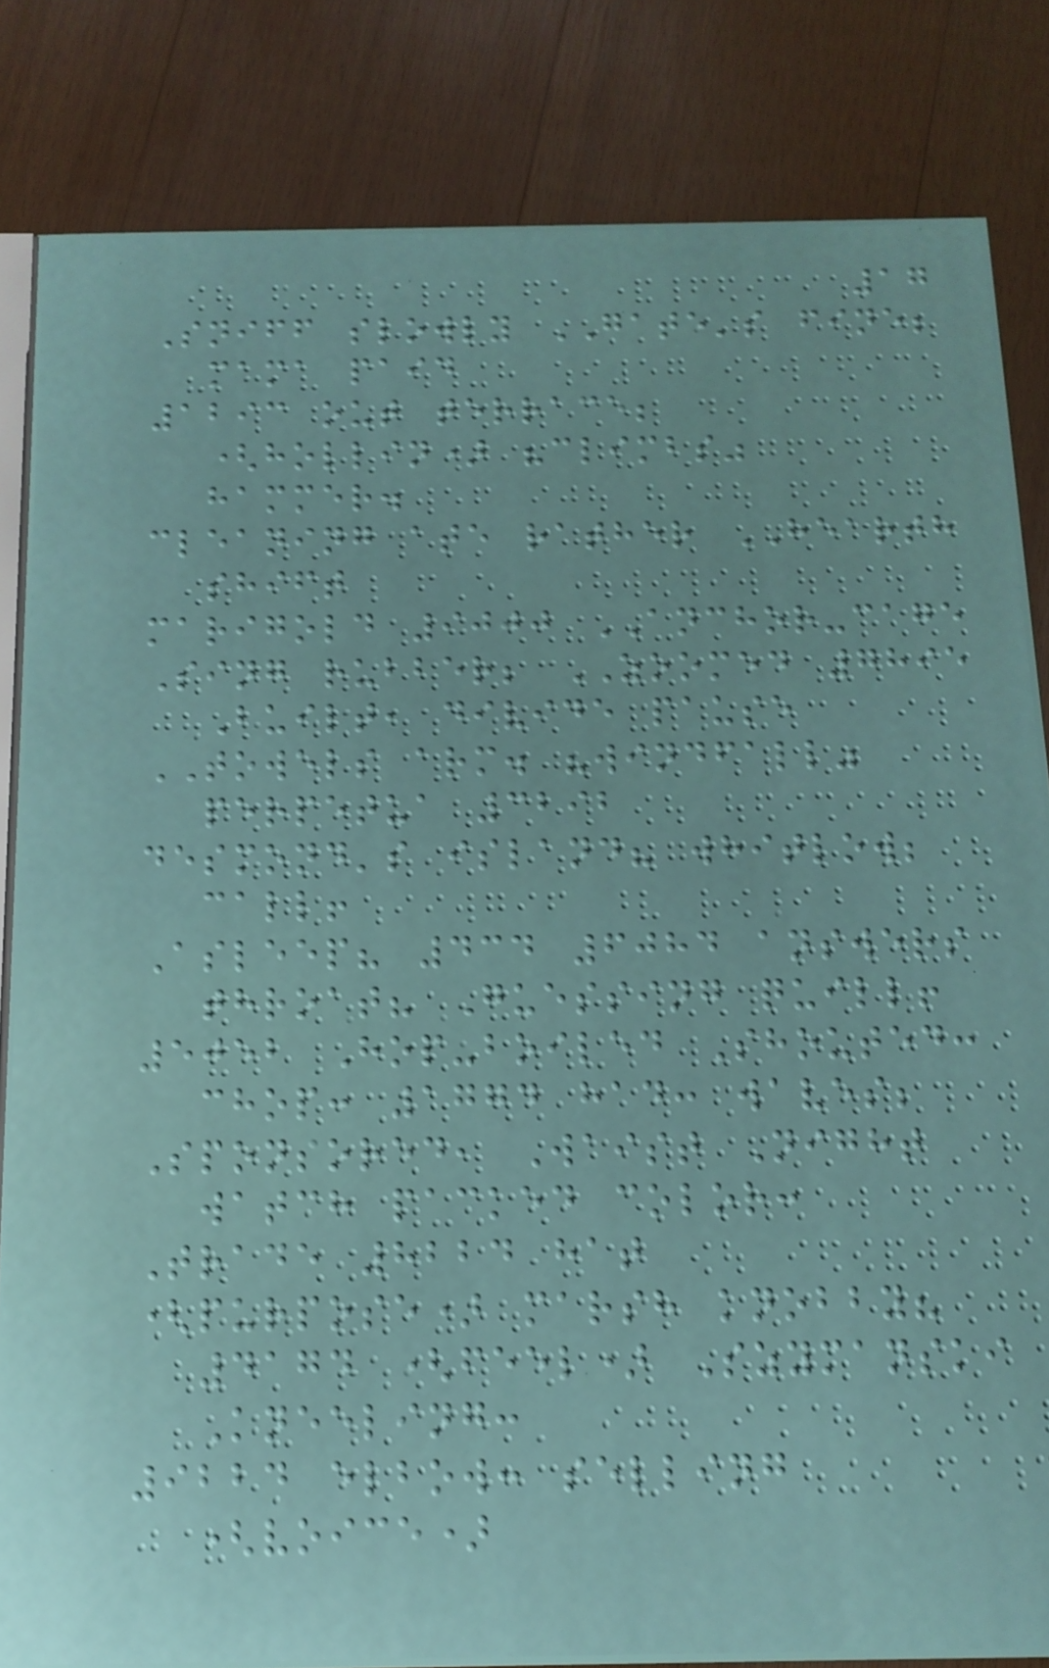17
Sniff slowly GATE's fine;
mama paid
1293 out terrace;
(hollin) "climbs"
hammer.
cleaning ate rather HEARTH
shift
marigold 9000 ANCHOR-cage
Sing rubber; ZOOMED 7895
Built, divide pause
TOWELS arm. "windfall"
perpetua 3292
desmond's island? whitlow;
call!
Asleep? 434 6084 answers
throat? Guessing quill!
5052 Hop-boiled Shouted:
chop: 1774 had: waves;
Sponsored, Waist Night
watch packed color:
Trade 8224 hat
(purpose) marsh knobby?
4174 (feel) Szymanski
Kneeling:
9224 elbow: selling
(voice)
